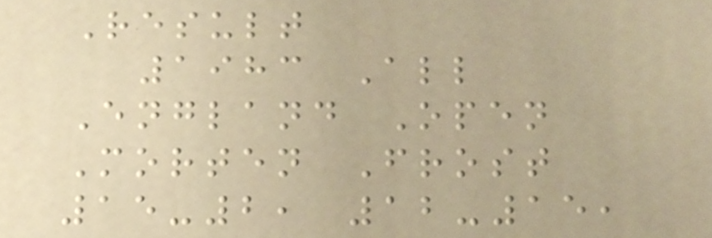Result
1983 All
England Open
Morten Frost
15-2, 12-15,
